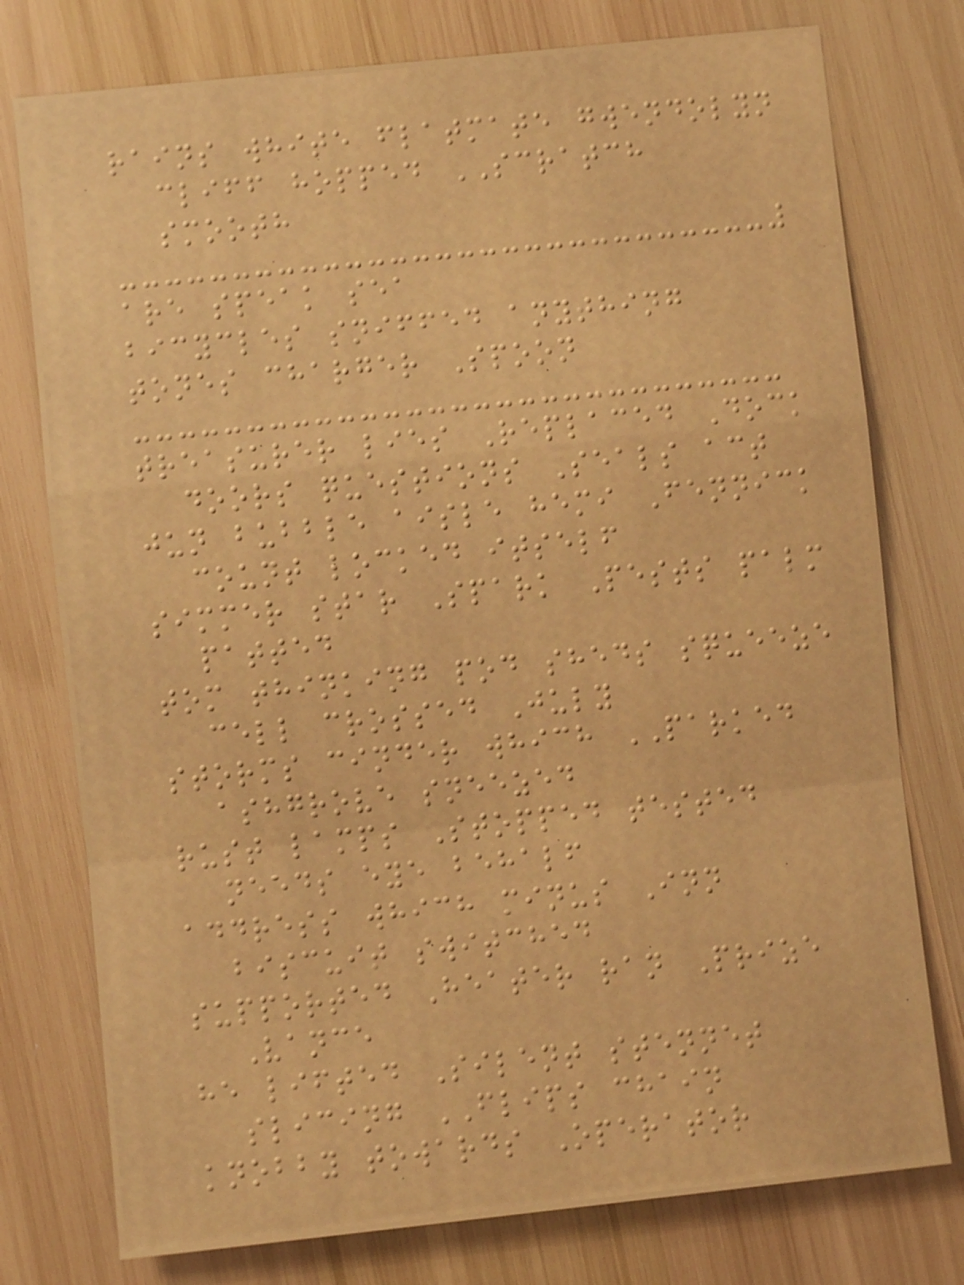rains white flatmate gwendolyn
cliff hopped SCRATCH
smooth
are speak sea
bicycles sniffed anything
tones charger Spoon
treasurer lies Replaced Dock
doors questions Seals act
jun bubble aisle hemi Fennick
count locked itself
simmer star Spark Pests palm
patted
tom thinking pod sheds squeeze
cell crossed July
storms cinder which PARKED
ashgrove sneezed
rust lamps Stopped tested
needs eye behalf
address which minus Inn
biscuit switched
supported Heater ran Prize
Vance
he lifted Silent stennet
slicing FLIPS chain
knobby towards Operator
